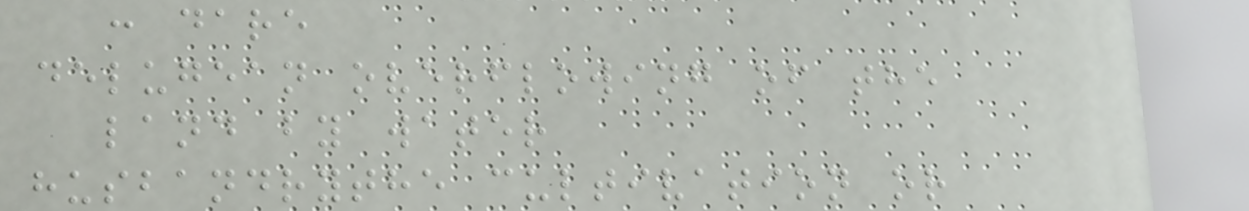: dare
delugean overflowing of the
land by water
husbandrythe cultivation or
